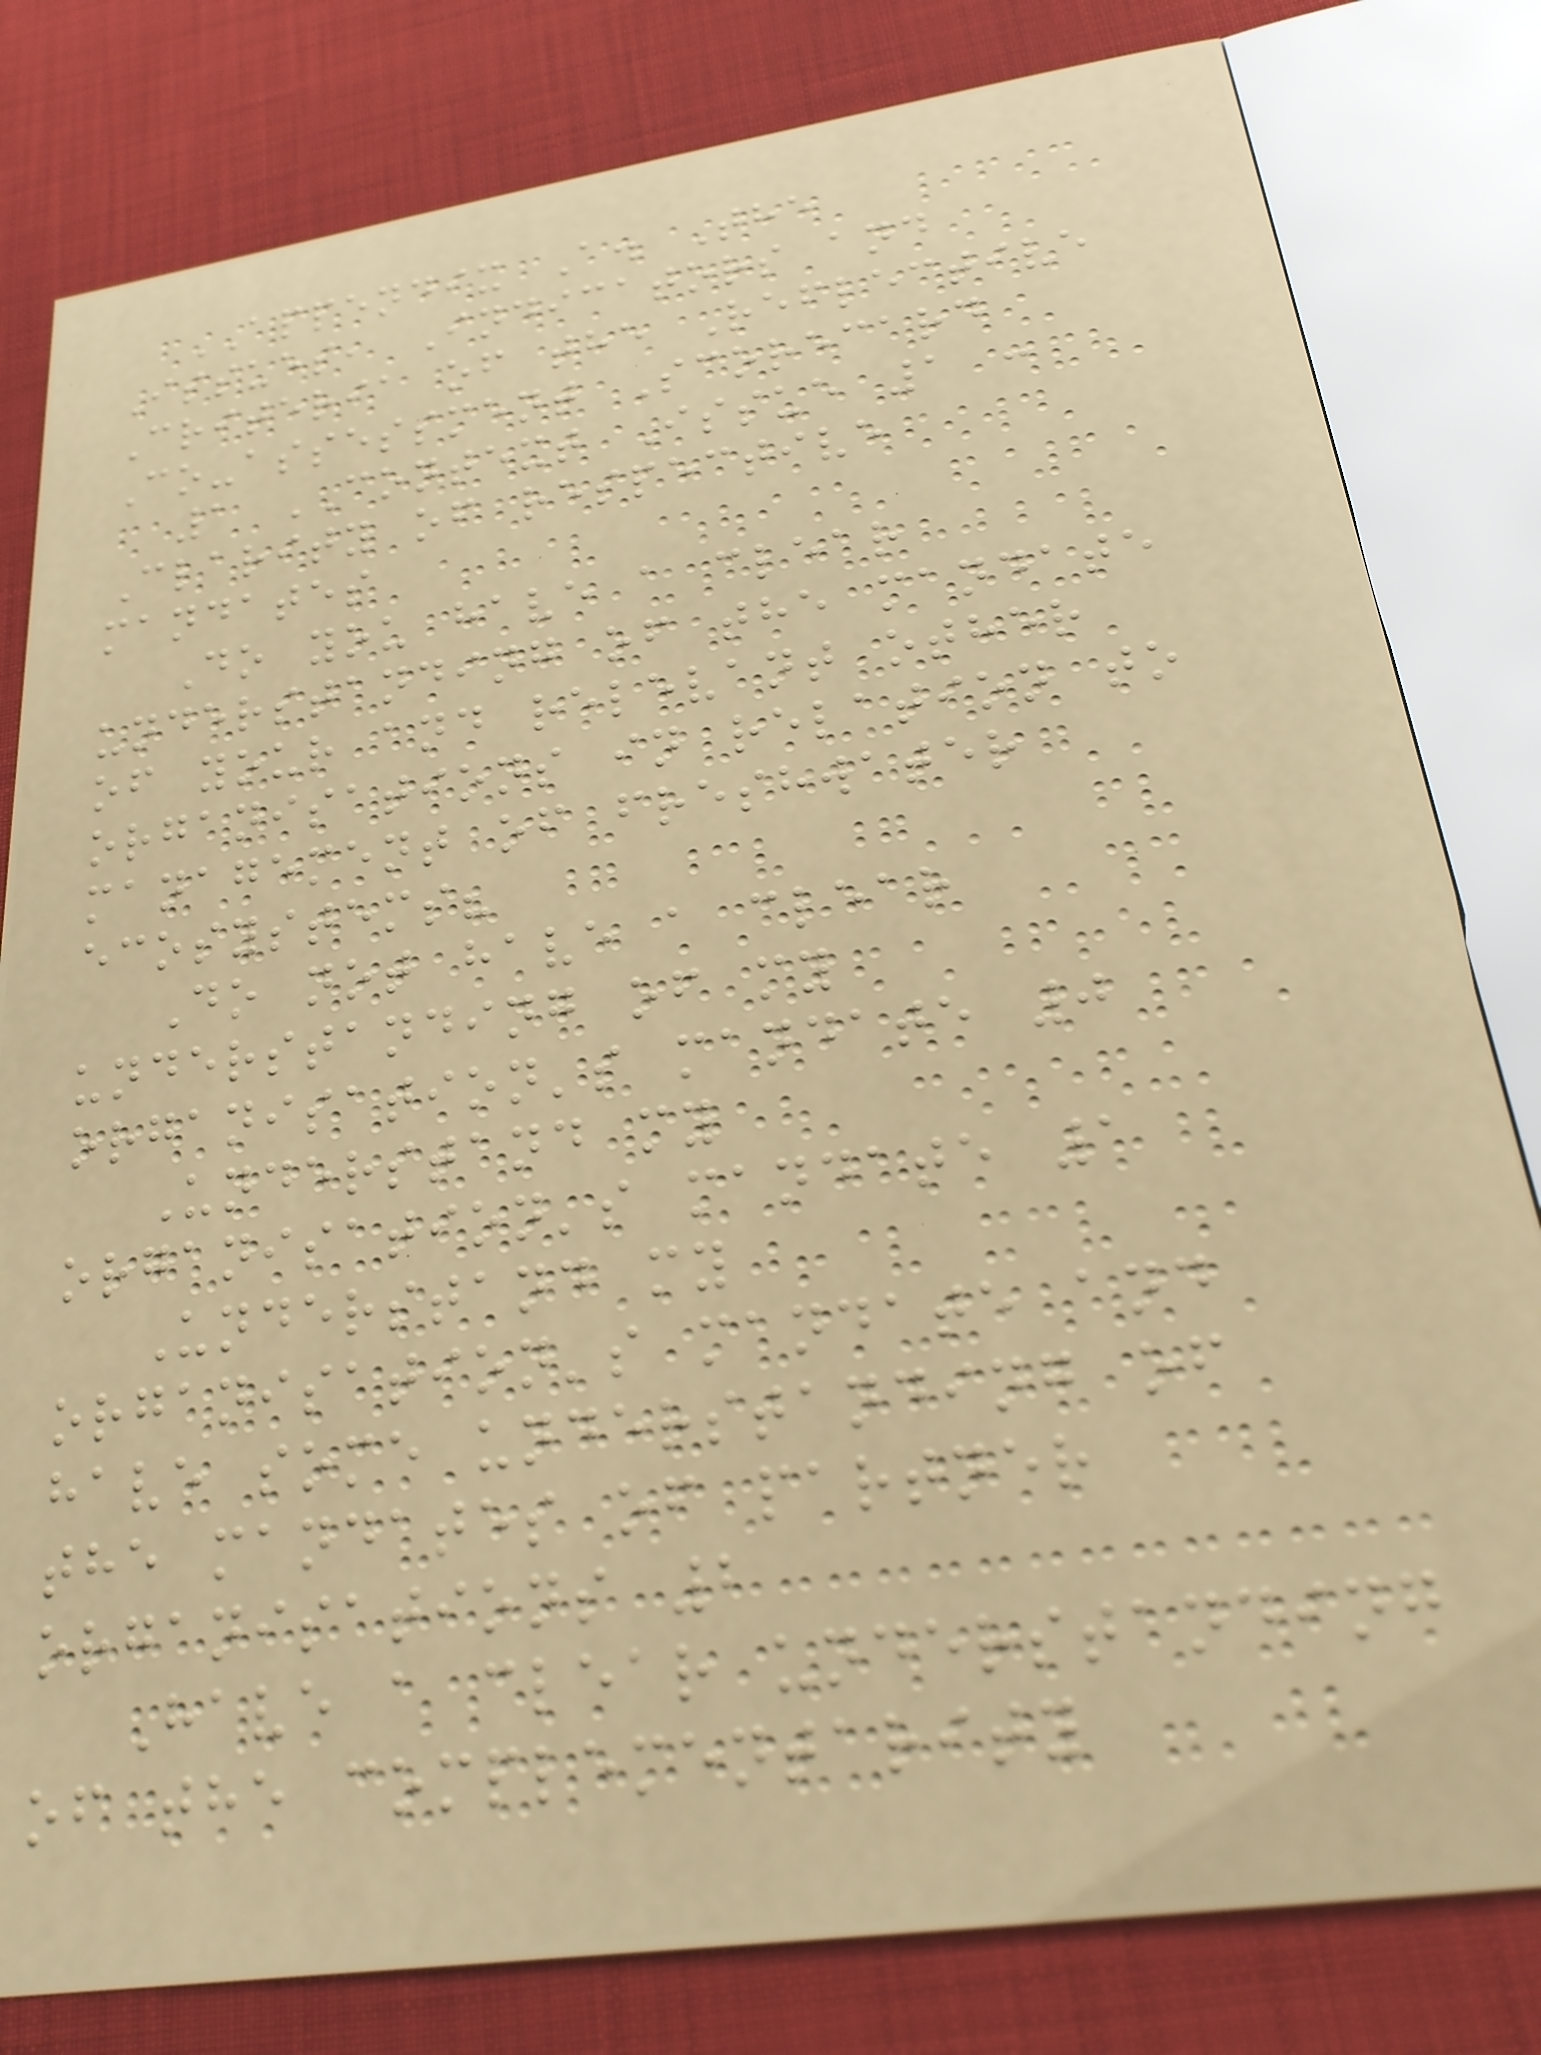APPENDIX A. The
Issues, Indicators and
Criteria of the Reflective
Co-assessment Scorecard
1 CONTEXT Issue 1 :
Clarity of respective
mandates
Do you have a clear
understanding of the mandate
of your and relevant other
organisations in relation to
management of freshwater
ecosystems?
Do not have a clear
understanding of my
organisation's mandate 0
Understand my
organisation's mandate 1
Understand my
organisation's mandate and
have some understanding of
the mandates of partner
organisations 2
Have a clear understanding
of the complementarity
